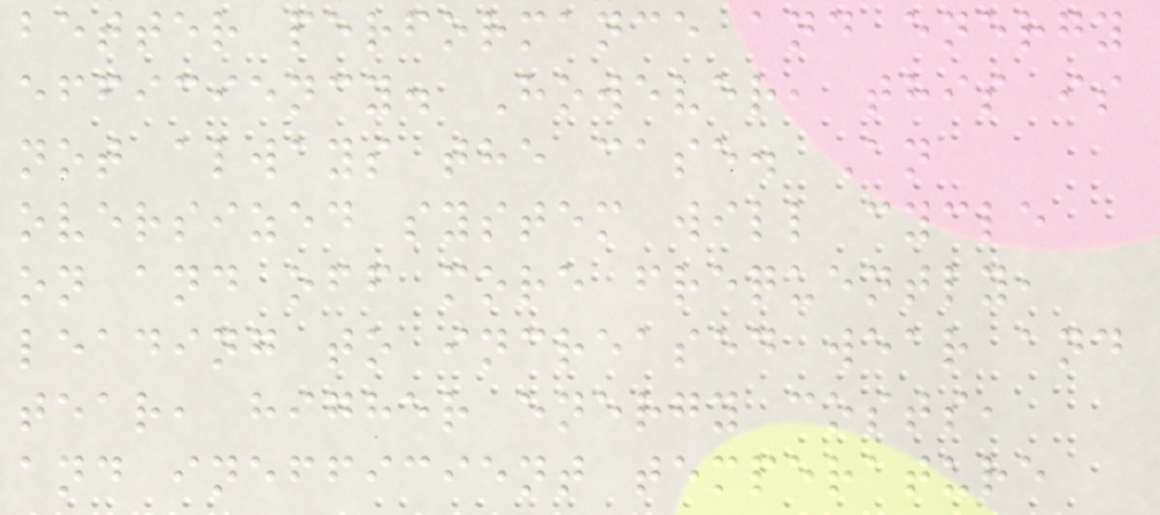better performance and energy
efficiency. However, this is
not always the case. An
oversized system will cycle
on and off more frequently,
leading to increased wear and
tear, higher energy costs,
and inefficient temperature
